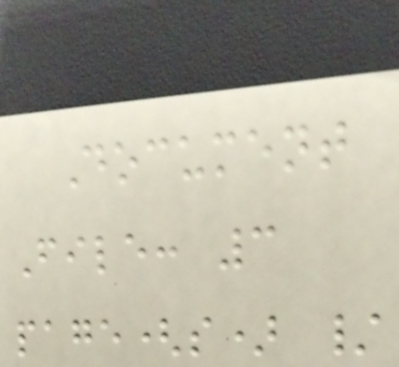Document
File: 3
page(s) /
